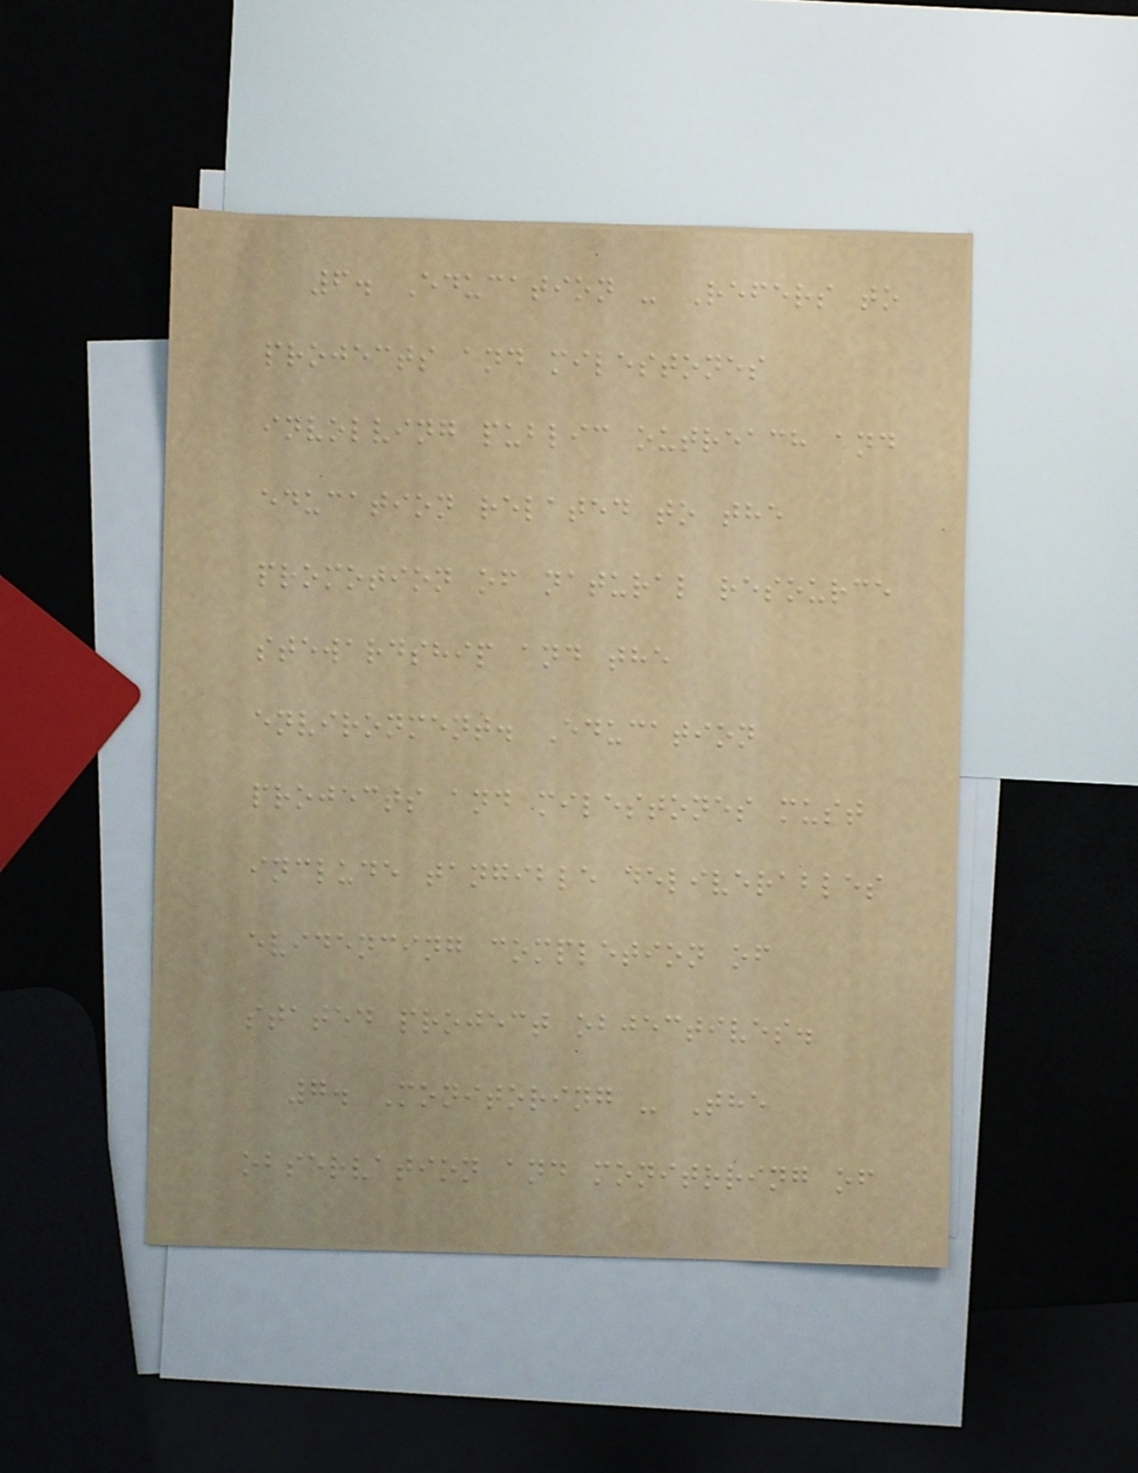6. Education - Refers to
projects and milestones
involving public outreach and
education related to the
promotion of natural resource
stewardship and the
environment. Education
projects and milestones must
include tangible deliverables
evidencing completion of
stated project objectives.
7. Monitoring - The
observation and monitoring of
